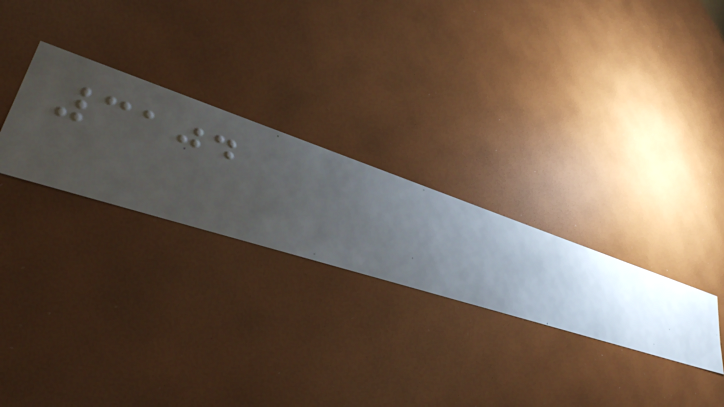3104
